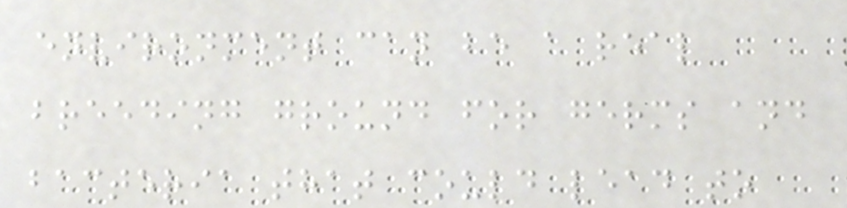environment can be a real
breeding ground for germs and
bacteria that could lead to
